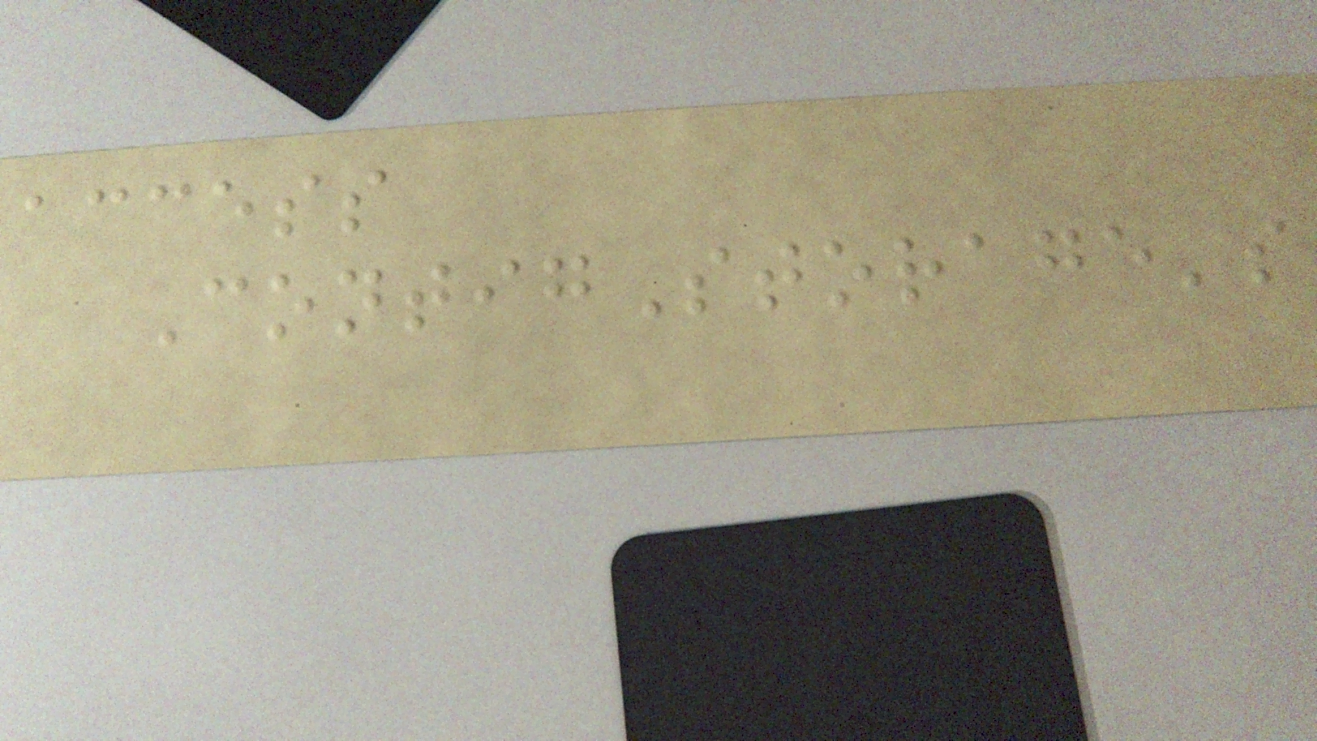access
ContigStorage's
